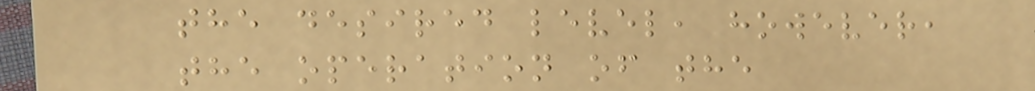the desired level, however,
the operation of the
